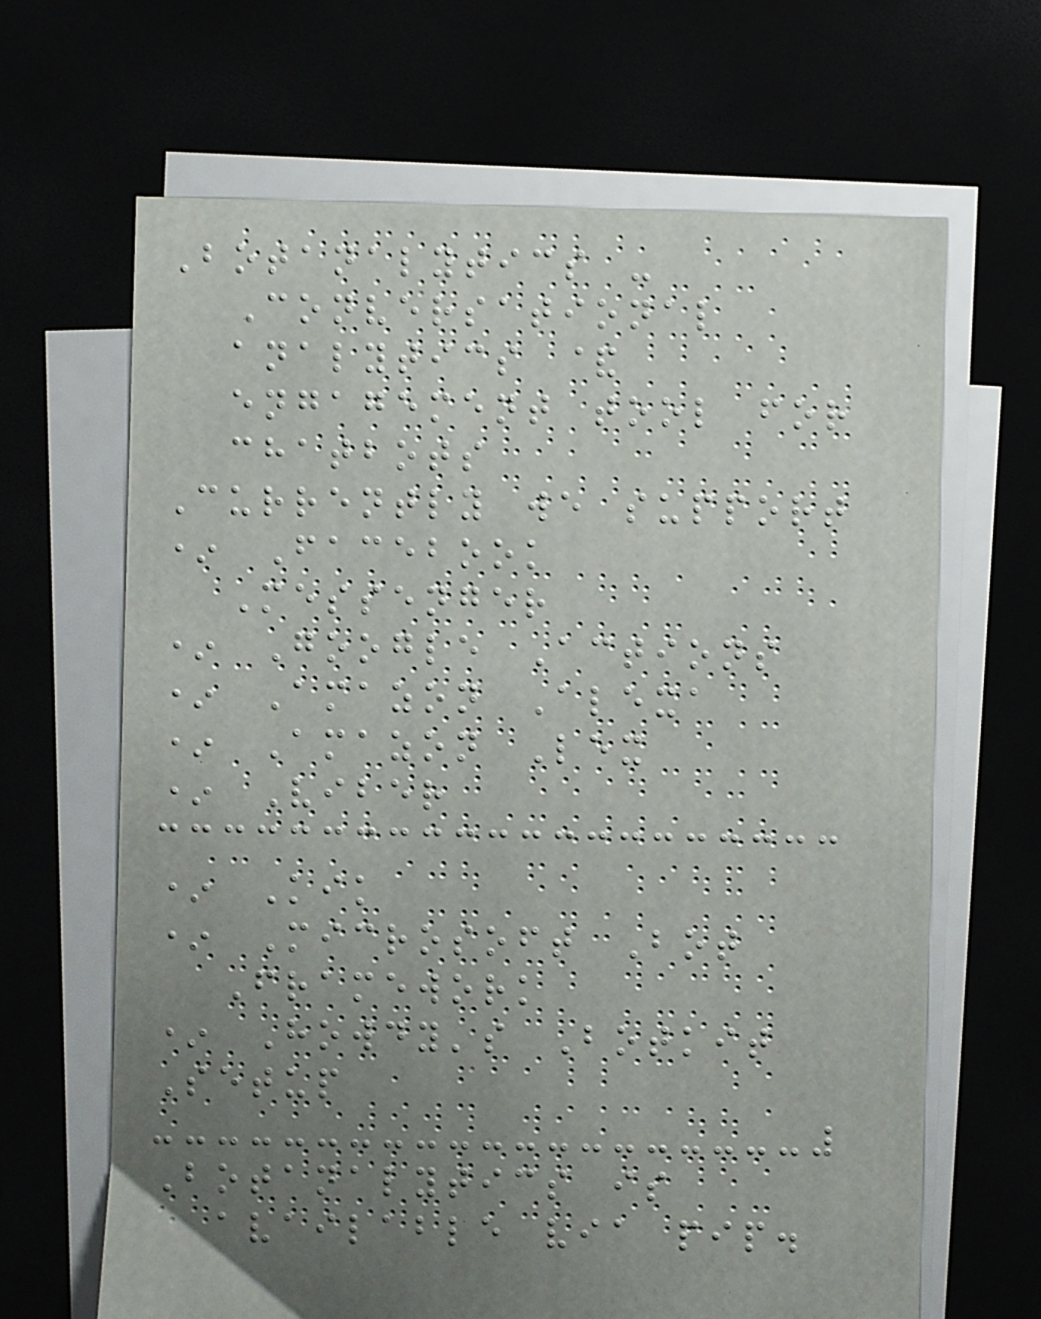Botanalytics -
Conversational
analytics &
engagement tool for
chatbots
Currently we support
* Facebook
Messenger
* Google Actions
* Amazon Alexa
* Amazon Lex
* Viber
* Kik
* Microsoft Bot
Framework
* Howdy's Botkit
Setup
Botanalytics is
available via pip.
